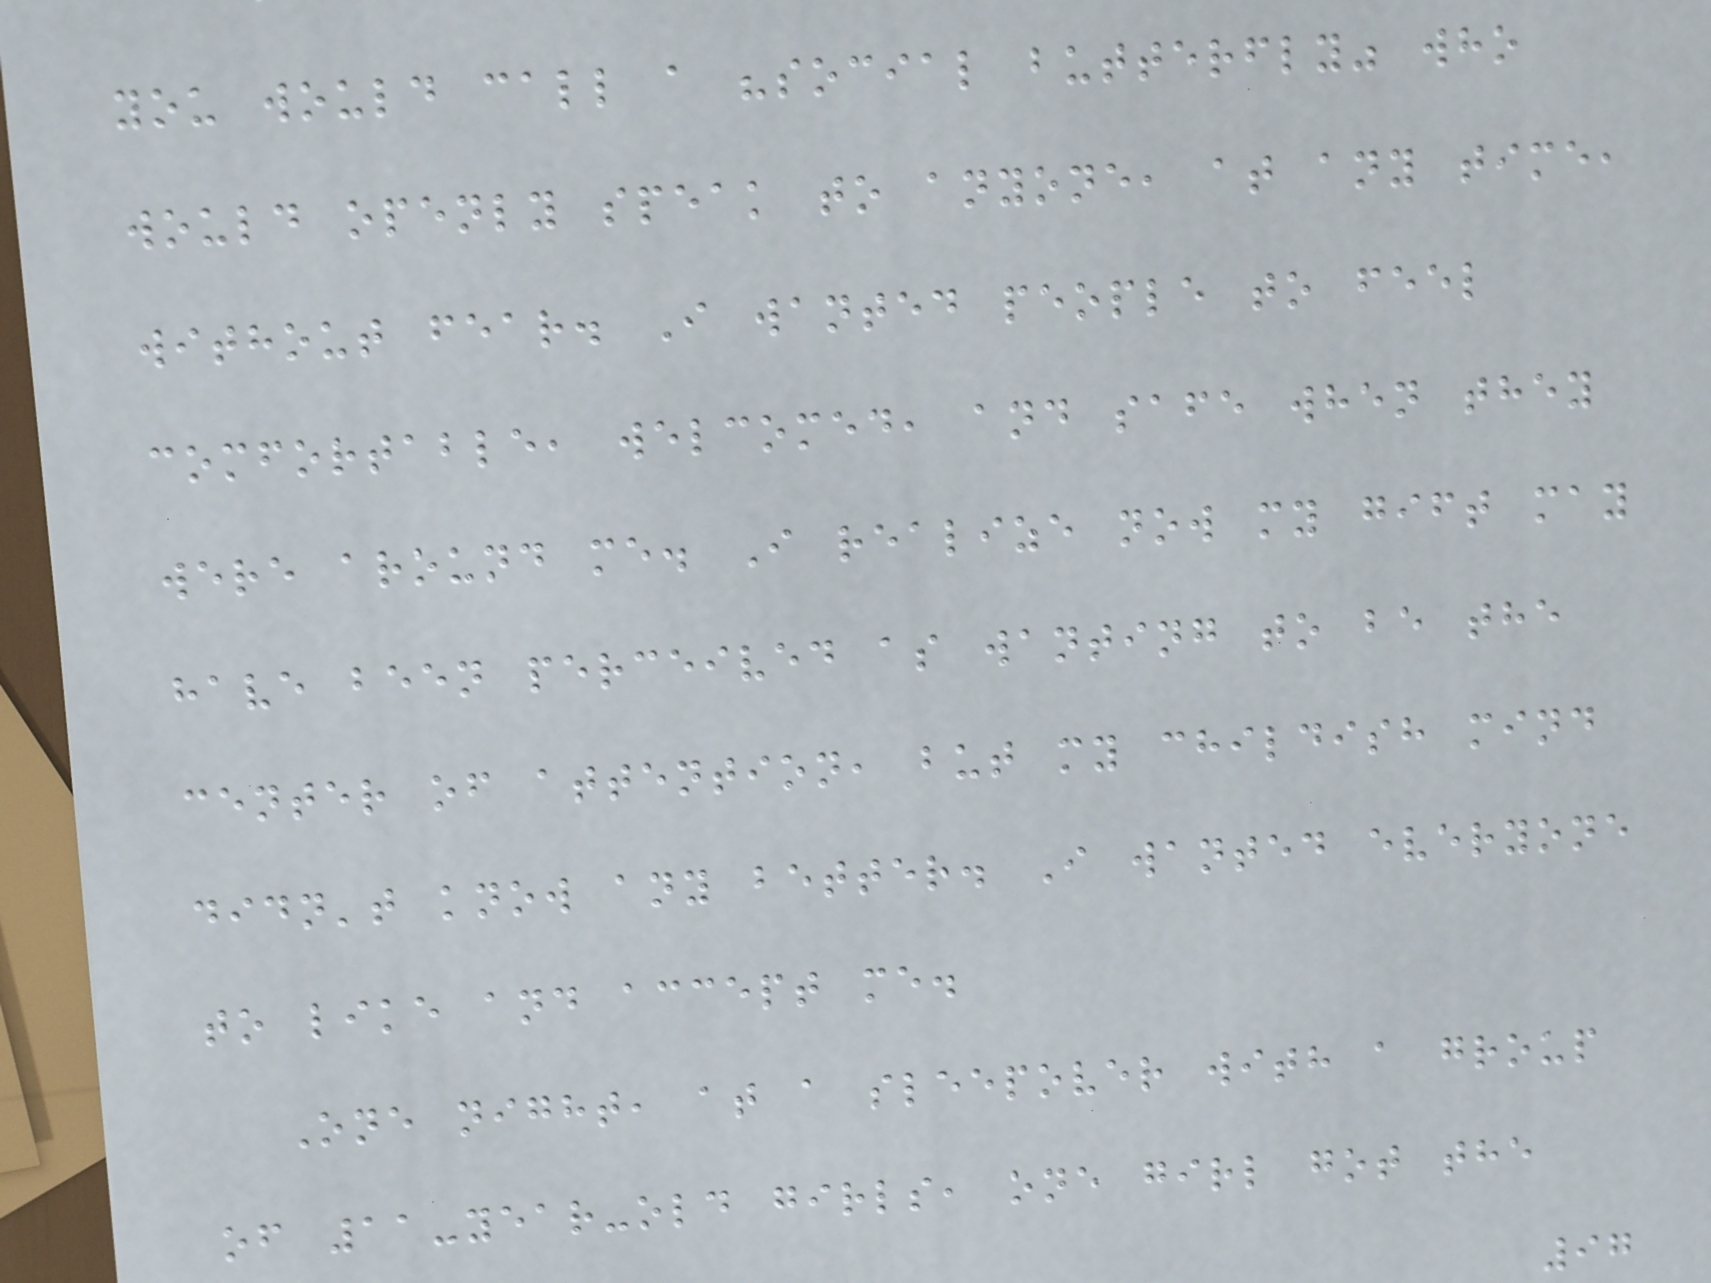you would call a "social butterfly" who
would openly speak to anyone, at any time,
without fear. I wanted people to feel
comfortable, welcomed, and safe when they
were around me. I realize now my gift may
have been perceived as wanting to be the
center of attention, but my childish mind
didn't know any better. I wanted everyone
to like and accept me.
One night, at a sleepover with a group
of 11-year-old girls, one girl got the
97
